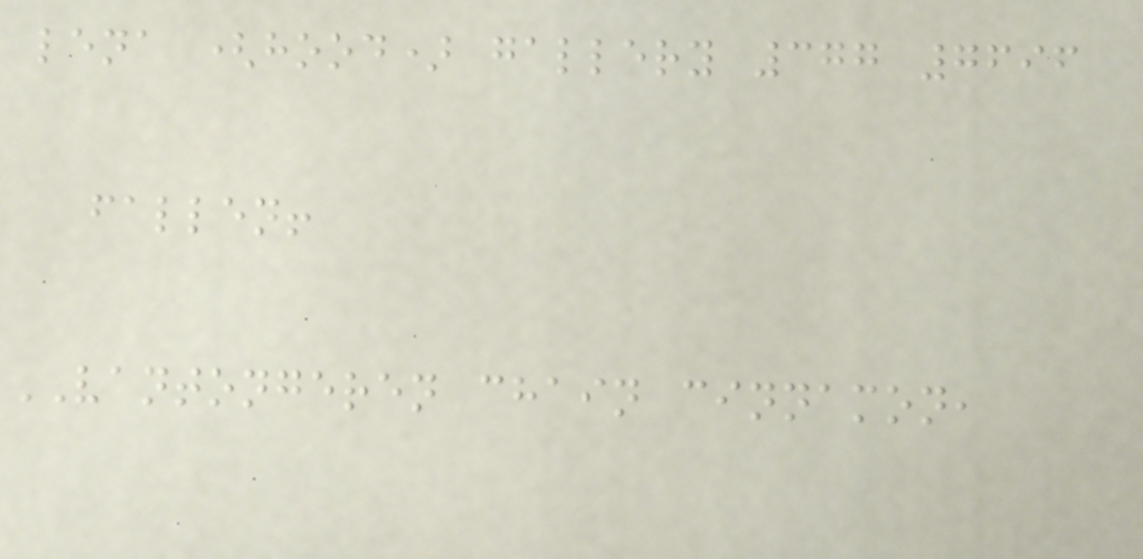lena (hood) gallery 377 7696
fallen!
VANTONGEREN chain cinnamon,
